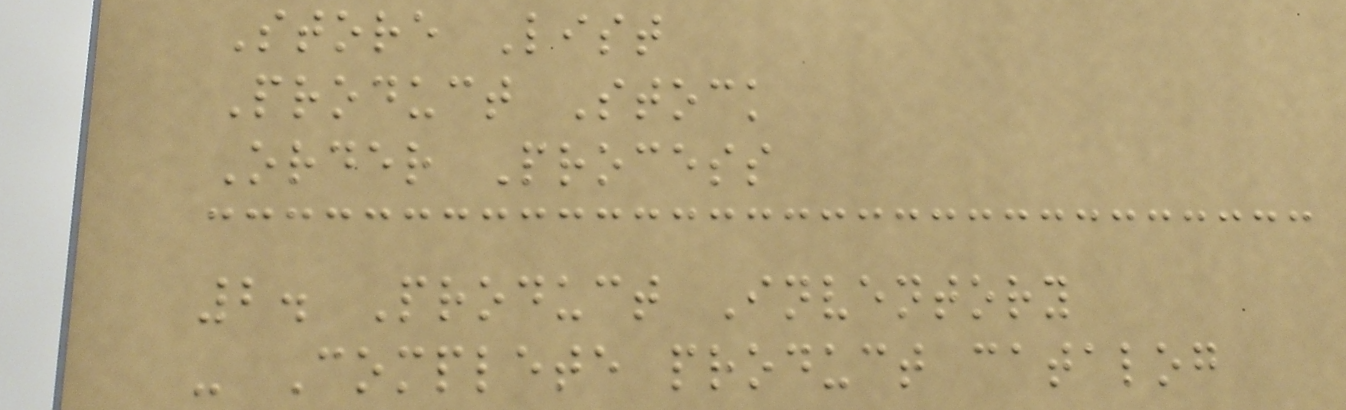Store List
Product Stock
Order Process
2. Product Inventory
- Complete product catalog
